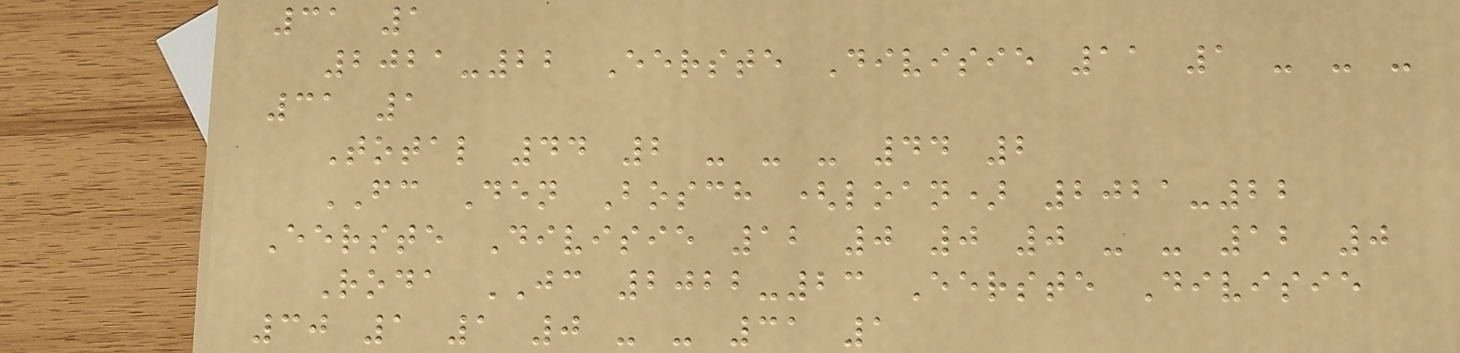31 1
2021-22 Eerste Divisie 11 1 - - -
31 1
Total 44 2 - - - 44 2
FC Den Bosch (loan) 2021-22
Eerste Divisie 12 0 0 0 - - 12 0
Roda JC 2022-23 Eerste Divisie
30 1 1 0 - - 31 1
